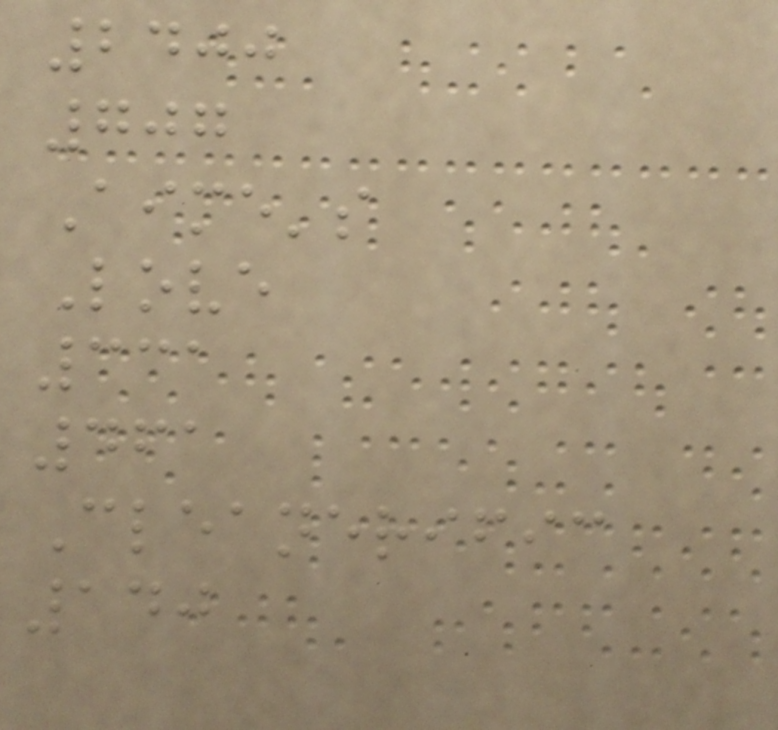2400
707
Aime's
Love
331
461
Cleanerific
140
